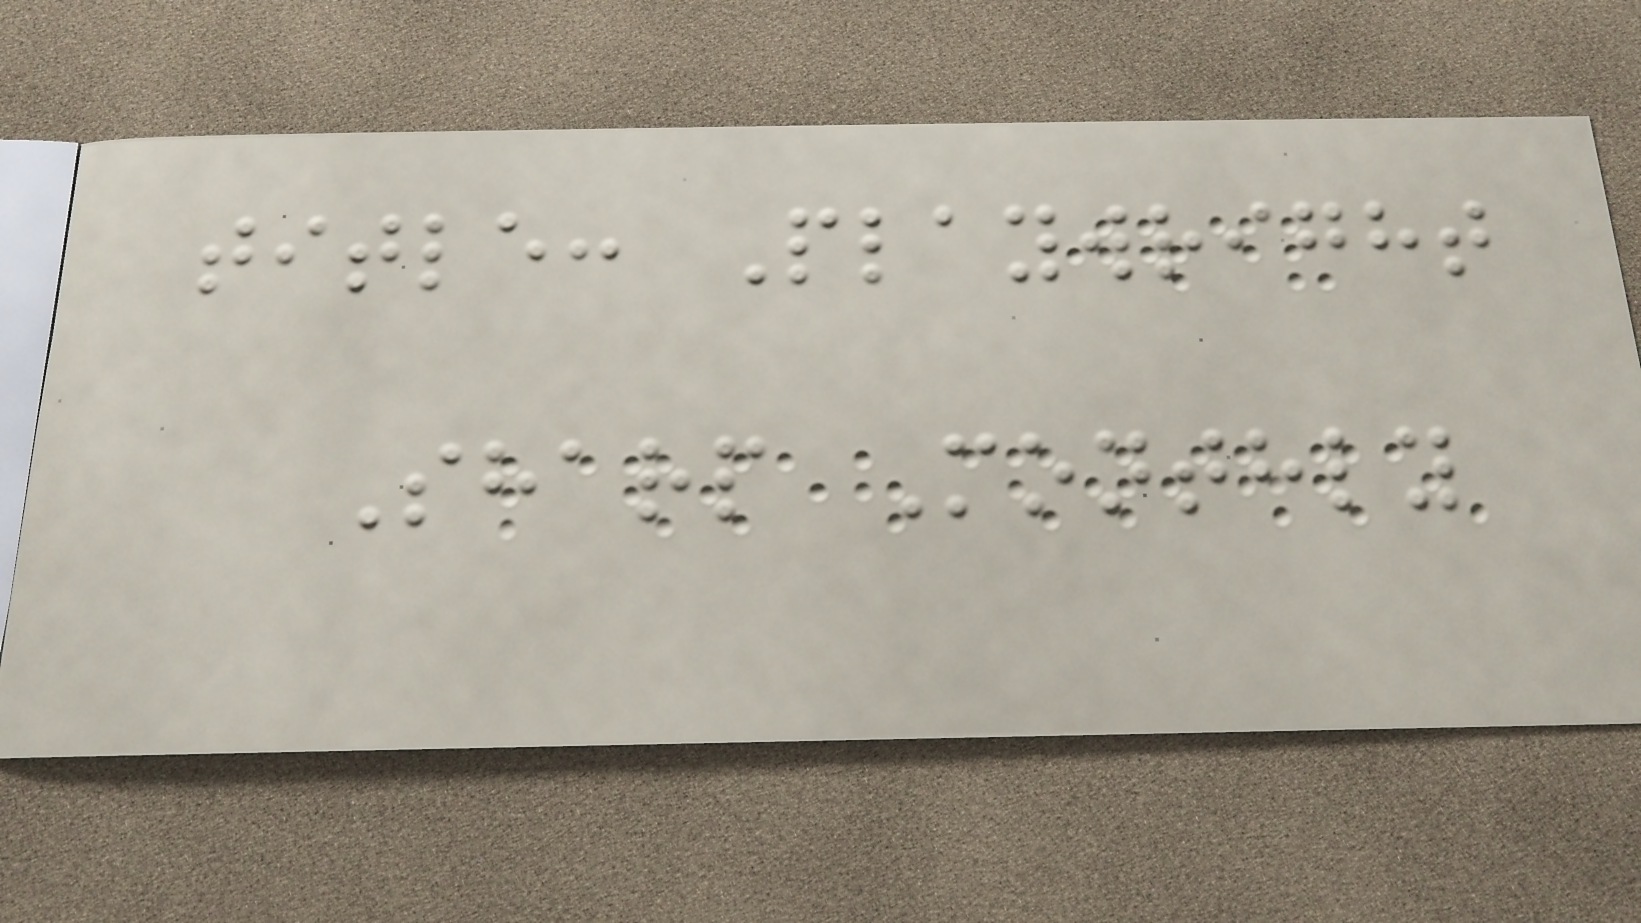title: Playwright
Sharp Monthly
